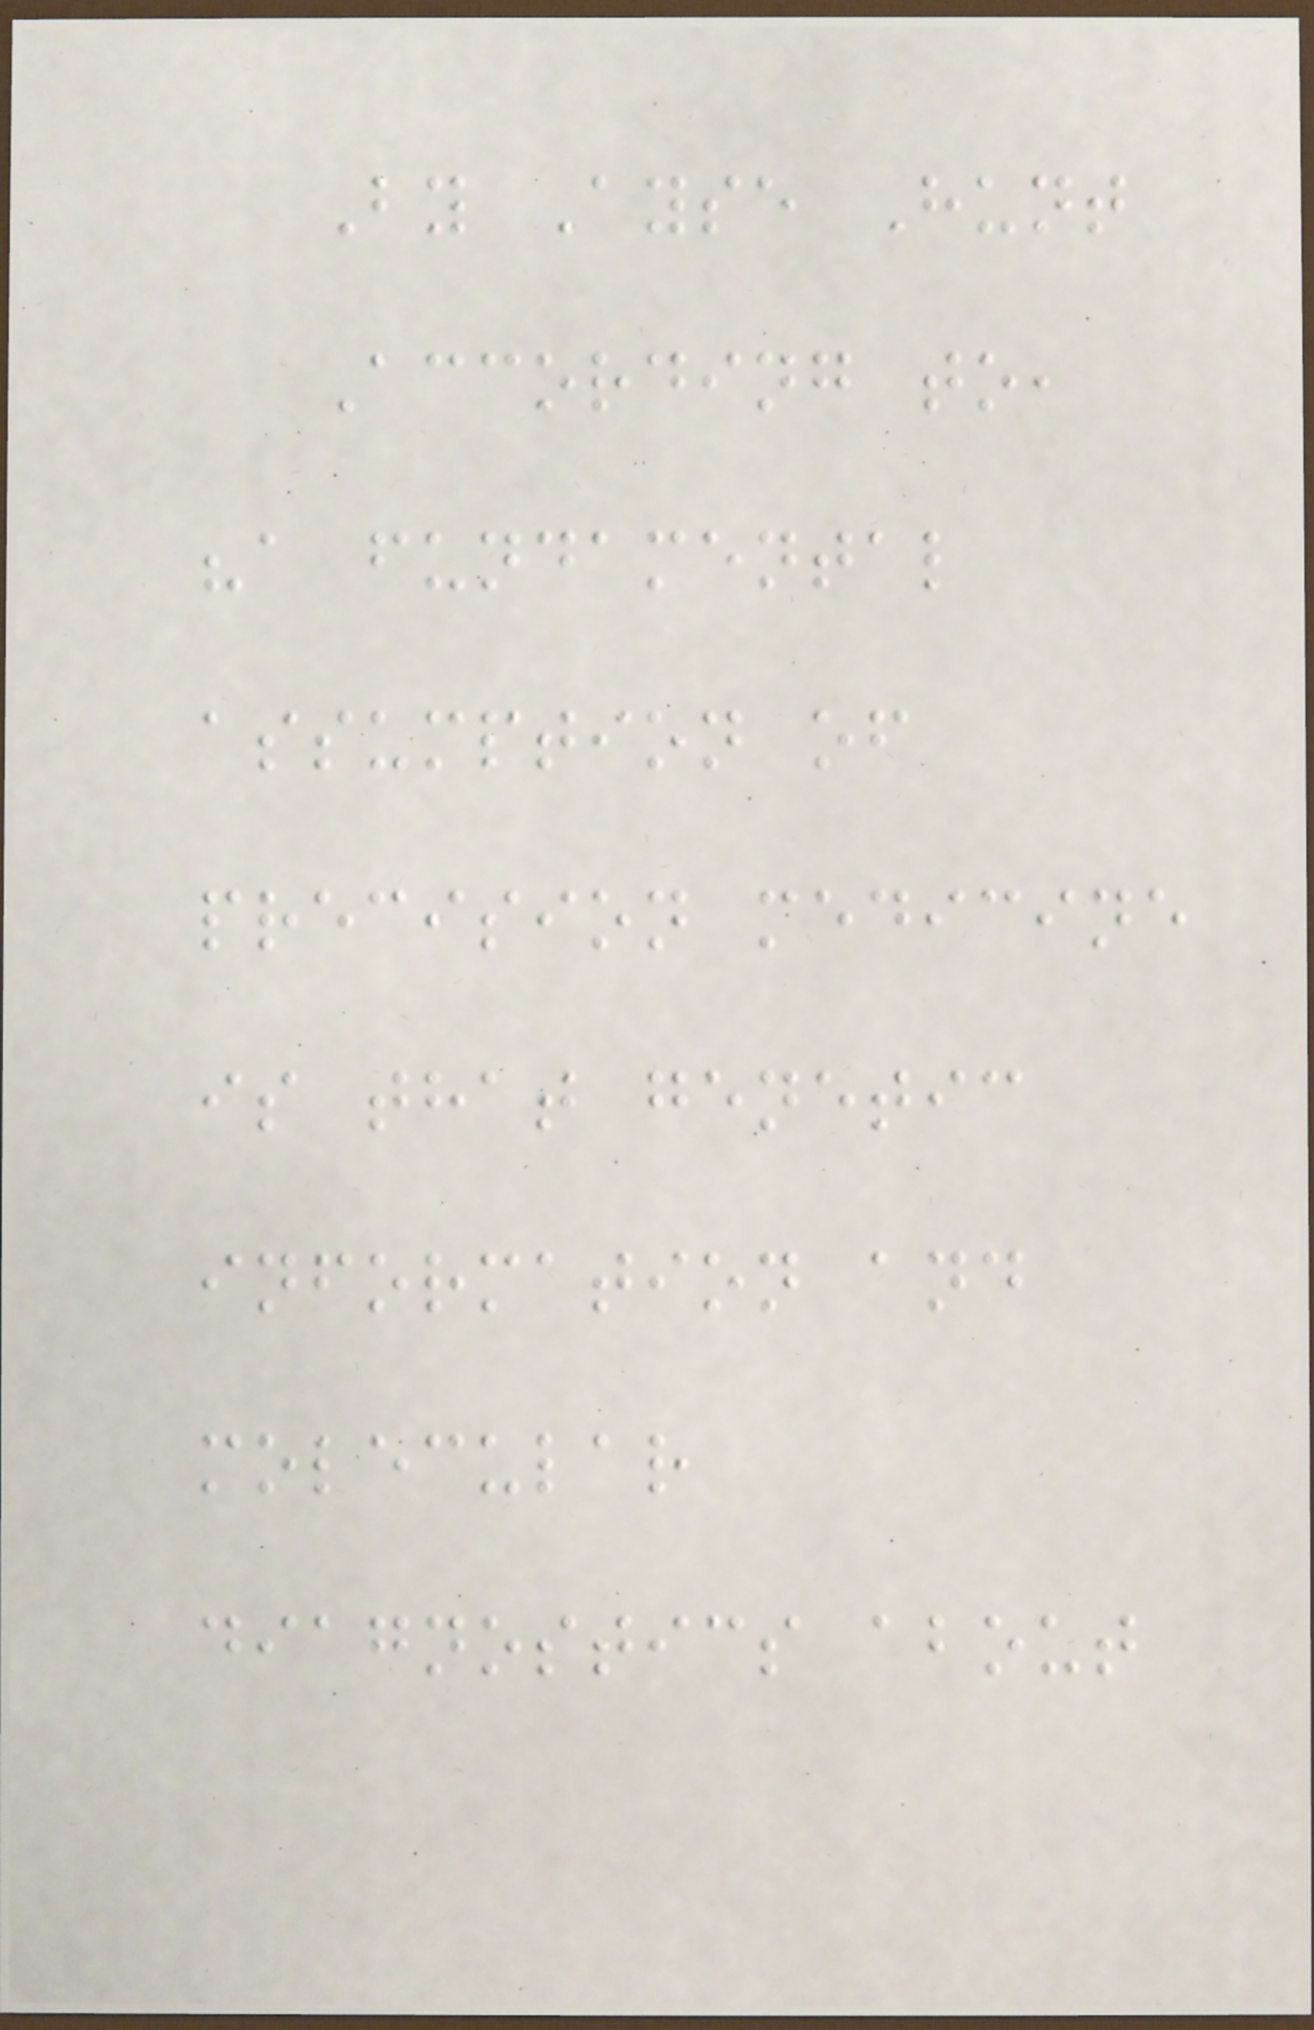By Ayse Hunt
According to,
"a fundamental
assumption of
precision medicine
is that genetic
information and
molecular
diagnostics about
